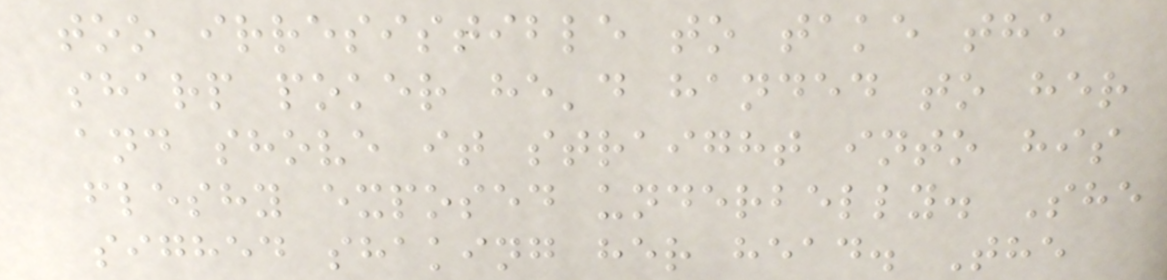too irresistible to take the
sharp poker he'd handed to her
and shove it straight into his
fleshy exposed underbelly. She
sighed shaking her head. The
